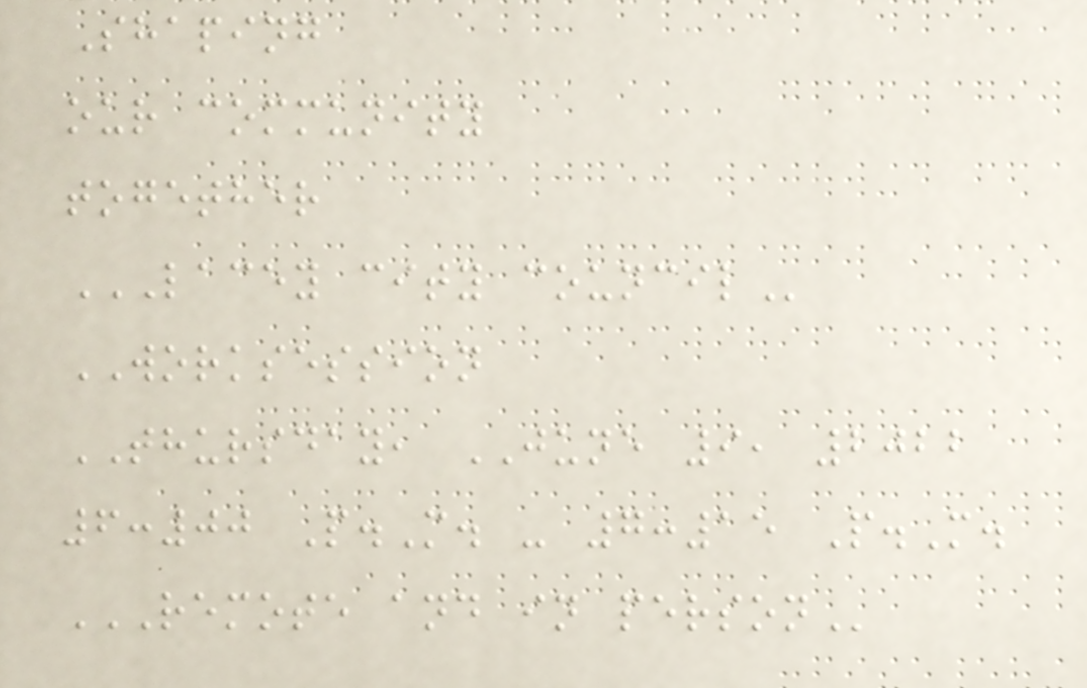Shaping
our community
together
LACEY CITY COUNCIL
WORKSESSION
THURSDAY, JUNE 9, 2022
6:00 P.M. - 7:15 P.M.
REMOTE AND IN PERSON
